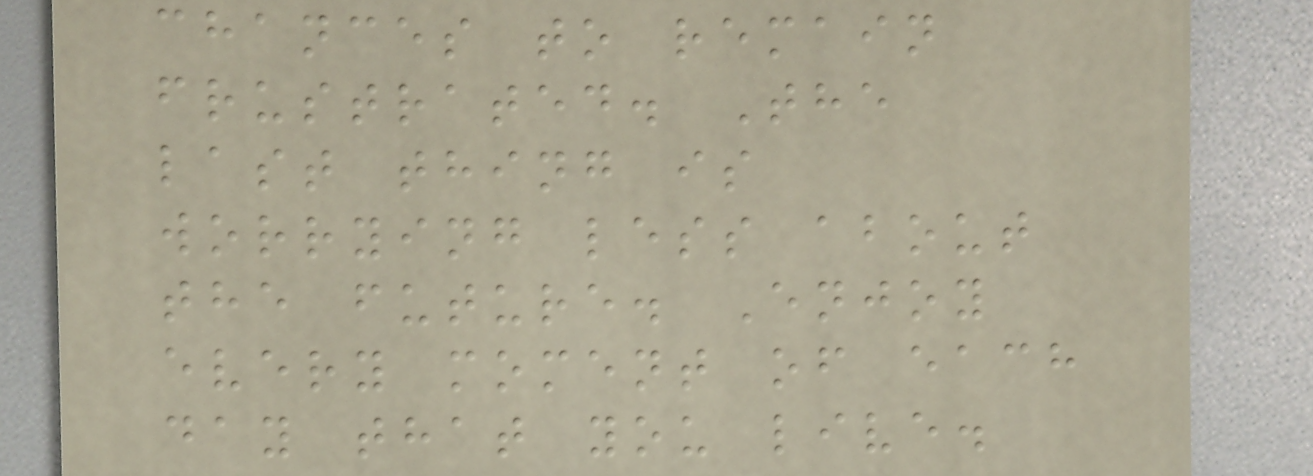chances to remain
frustrated. The
last thing is
worrying less about
the future. Enjoy
every moment of each
day that you live.
